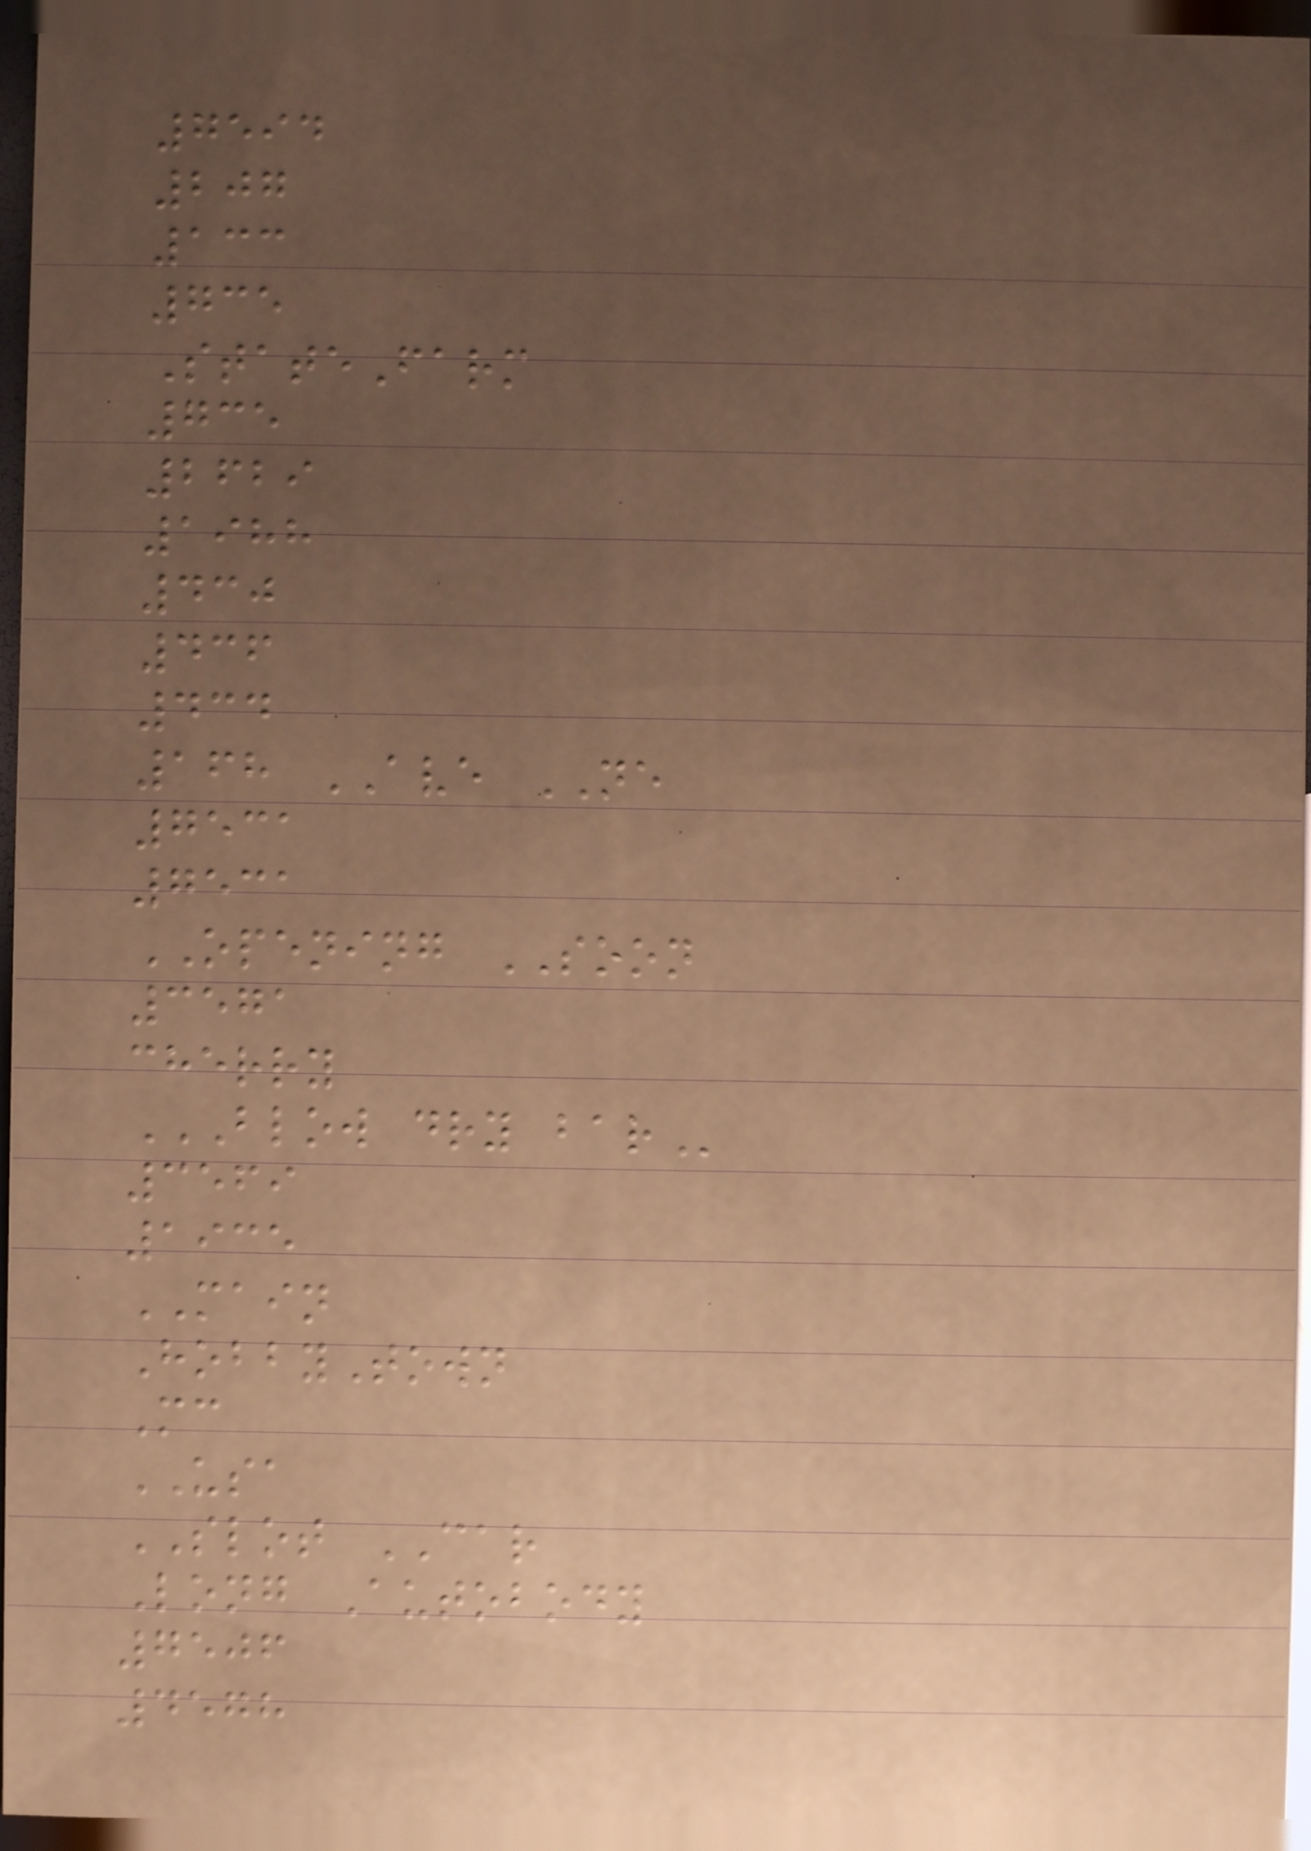7594
207
133
735
StateFarm
735
2629
1988
430
436
434
168 AVE NE
7531
7531
OPENING SOON
3571
cherry
BLOW DRY BAR
3569
1935
MAIN
HobbyTown
Mc
USA
SLOT CAR
Long Autobody
7506
4578
